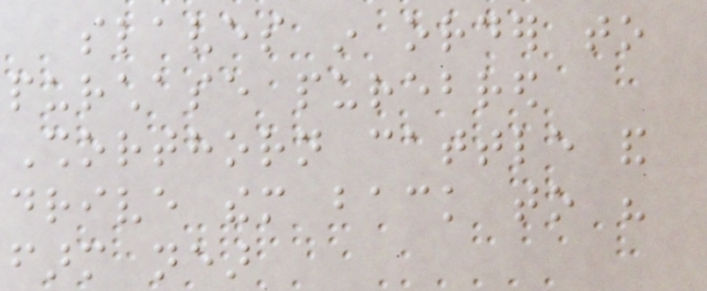slaves in order to
purchase purebred
Shorthorn cattle and
drive them back to his
farm near
